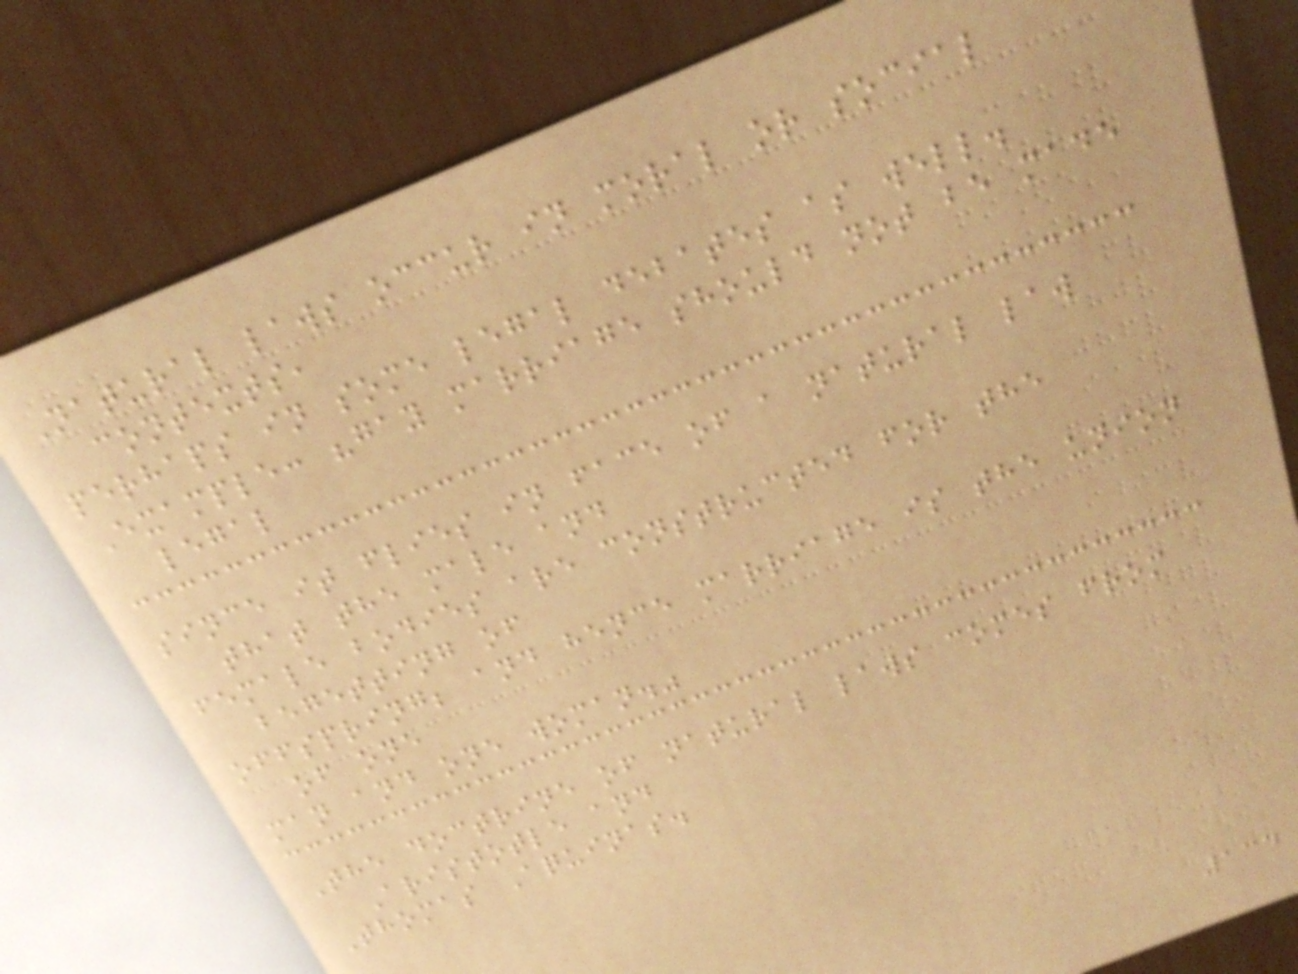Natural laws occur in moral or social
contexts,
perhaps in some legal debates as well.
Example: "gay marriage should not be made
legal
since it flies in face of a natural law
that the male and
female bodies are constructed for the
begetting of
offspring; and hence marriage is the union
of one
man and one woman."
The doctrine of natural laws comes from
Aristotle and
Thomas Aquinas.
134
